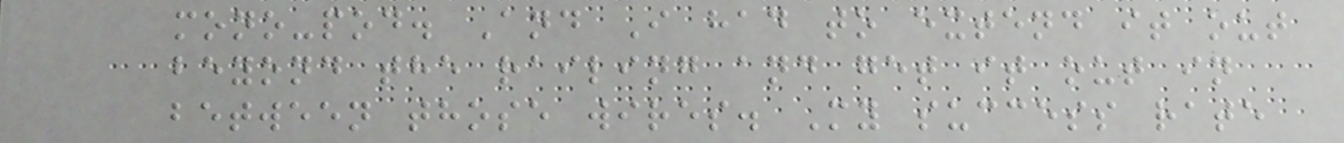mono-pod. And I had to extend it out
beyond the railing and get it out in
between those wires. My success rate
